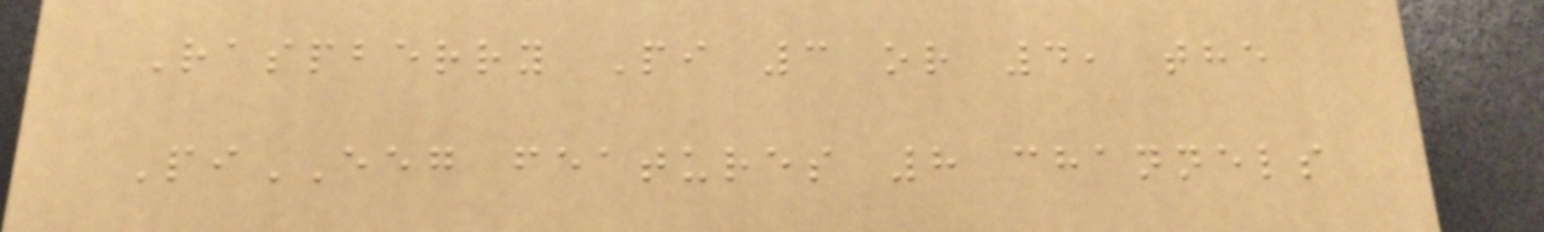Raspberry Pi 3 or 4, the
PiEEG features 8 channels
